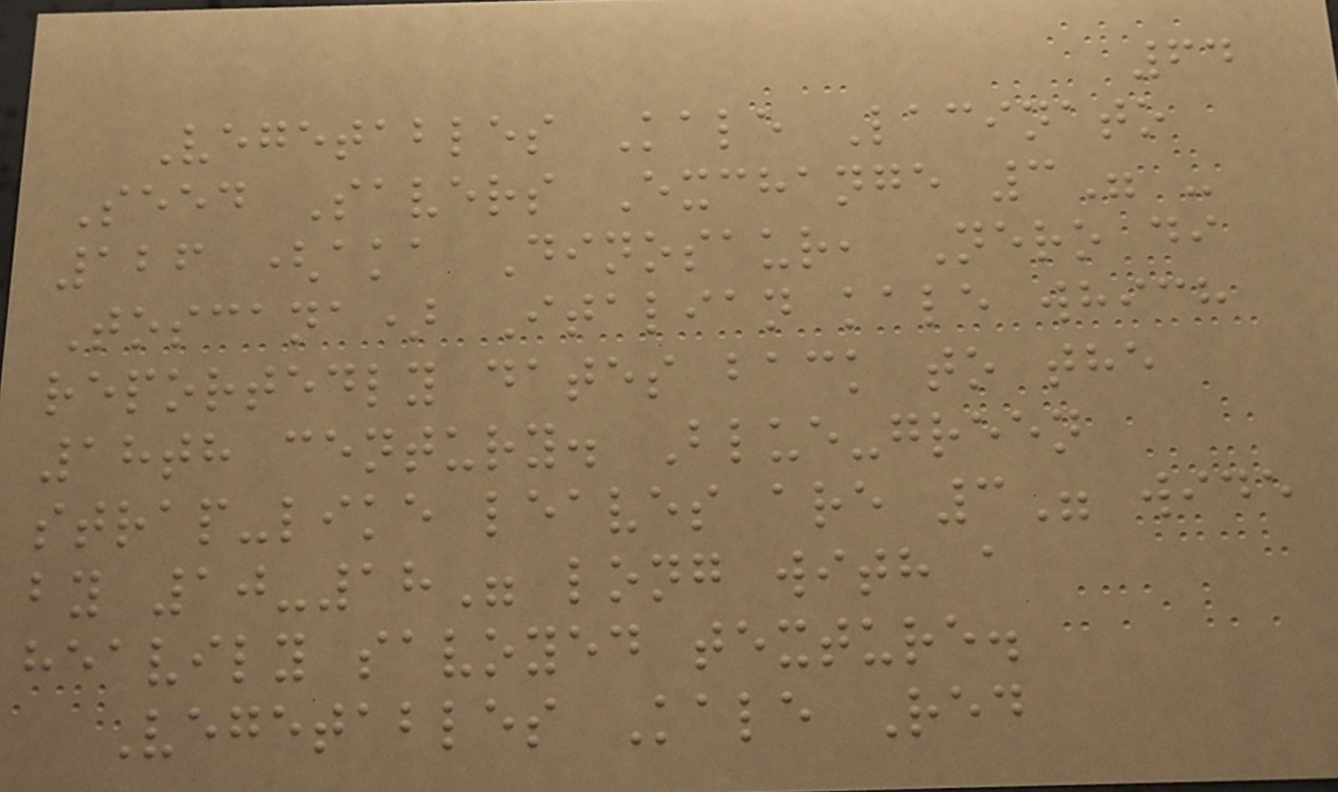64
Vegetables Kale Lacinato
Seed Savers Exchange 3" -
126 (aka Dinosaur, Nero di
Toscana) Italian kale which
reportedly dates back to the
18th century. Blue-green
strap-like leaves are 3" wide
by 10-18" long with a
heavily savoyed texture.
Vegetables Kale Red
